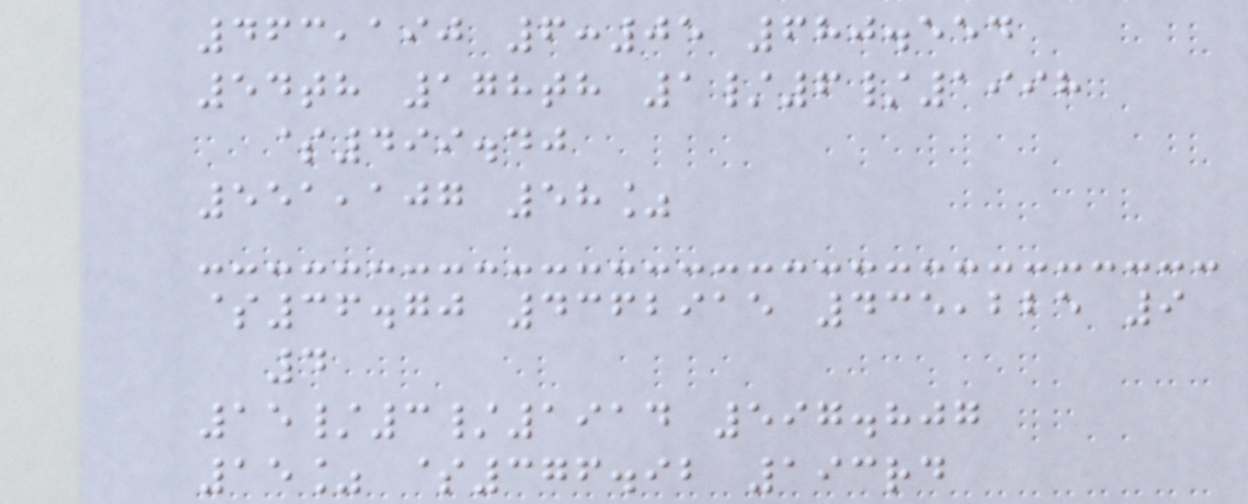463,190 6:05 680.554
54th 178th 1/6/1998
$499.40
551,107 58%
$36.70 4362915 435,225 9
4
15/3/1914 597.807
15% $376.92 193rd
